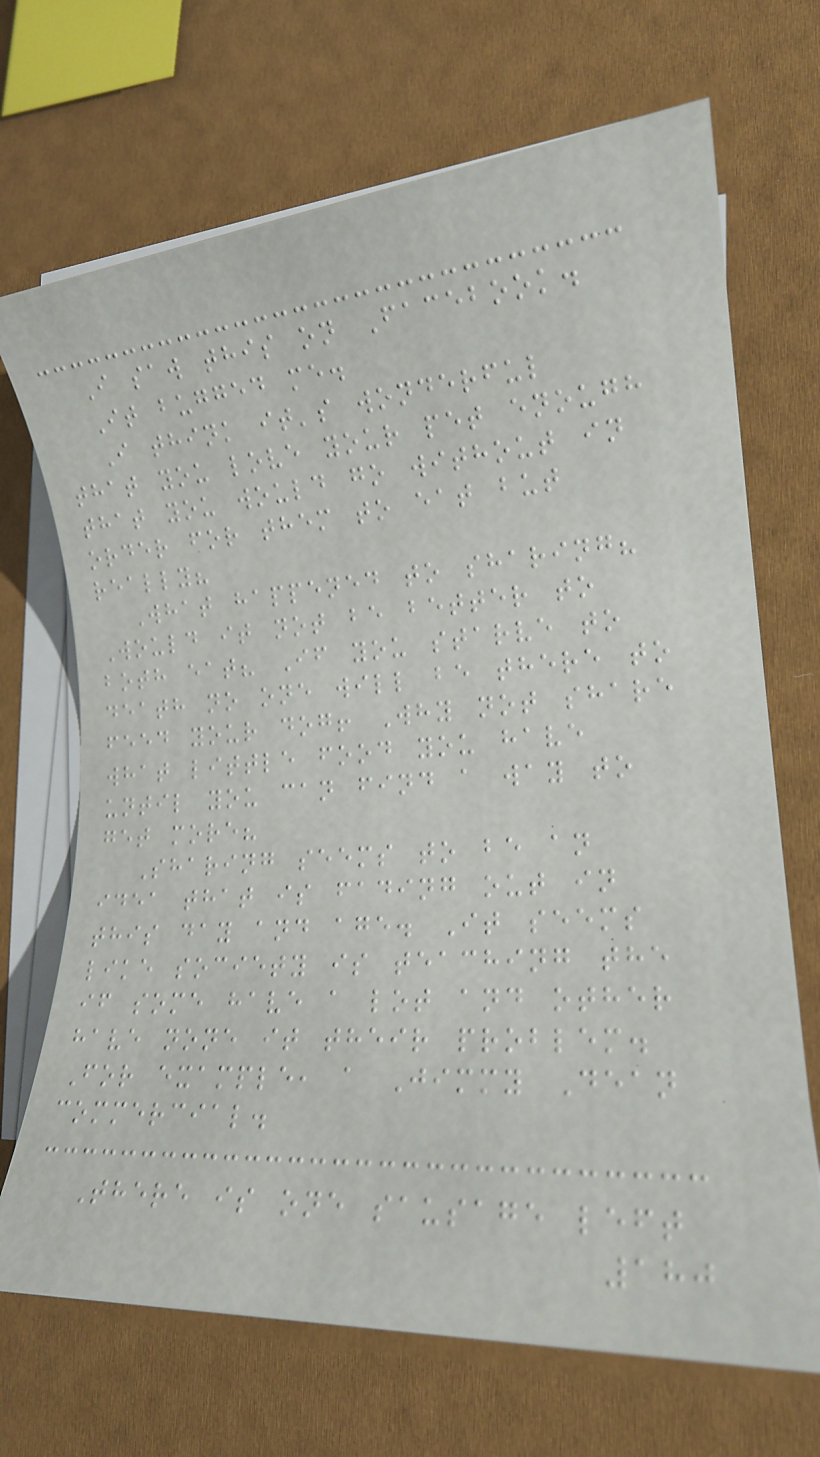I saw this on Facebook.
It bugged me.
I think it's wonderful
that you love your pet enough
that you would go without in
order for them to eat but
really?
What happened to sharing?
Would it not be better to
both eat? If you starve to
death no one will be there to
feed your dog! Why not share
what little food you have
until you can find a way to
get more?
Sharing seems to be an
idea that is fading out in
this day and age. It seems
like society is teaching the
if some have a lot and other
have none it their problem.
For example, a Jimmy Dean
commercial.
There is one sausage left
180
